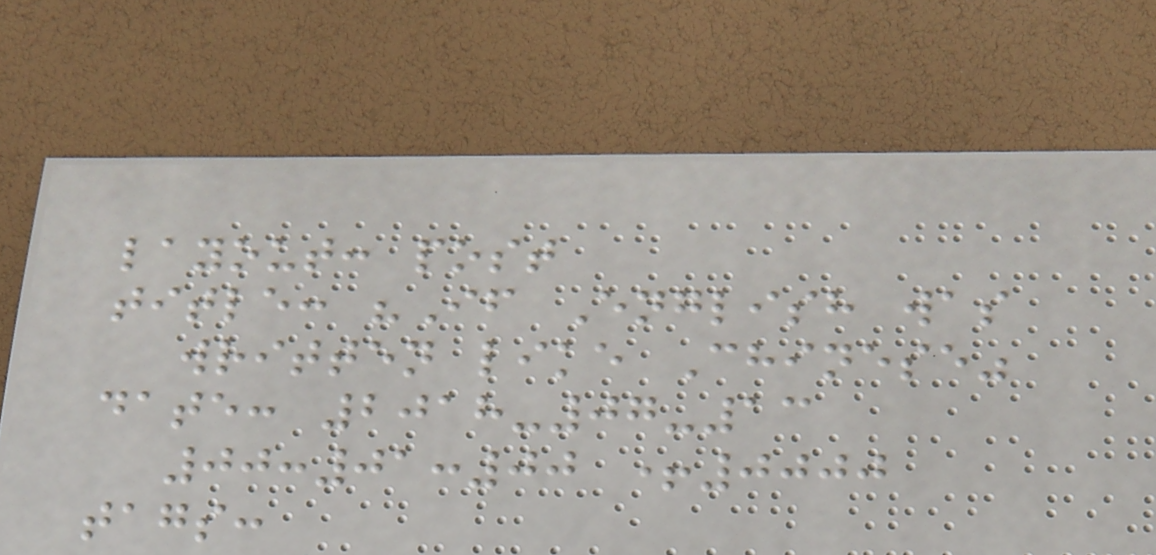layout: post
title: "If English was
written like Chinese"
date: 2018-07-13
00:01:00 +0000
tags:
